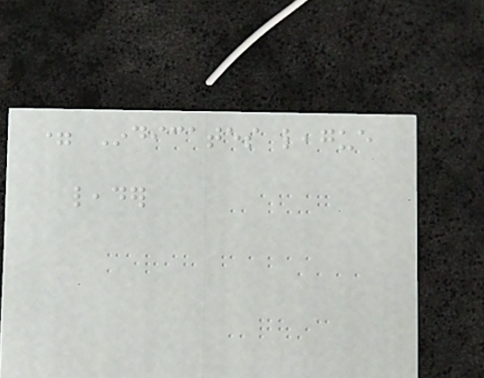= Indicates league
leader
